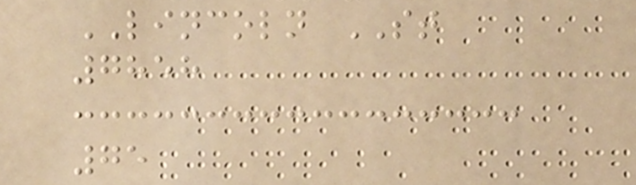LINCOLN ST
7858
75
